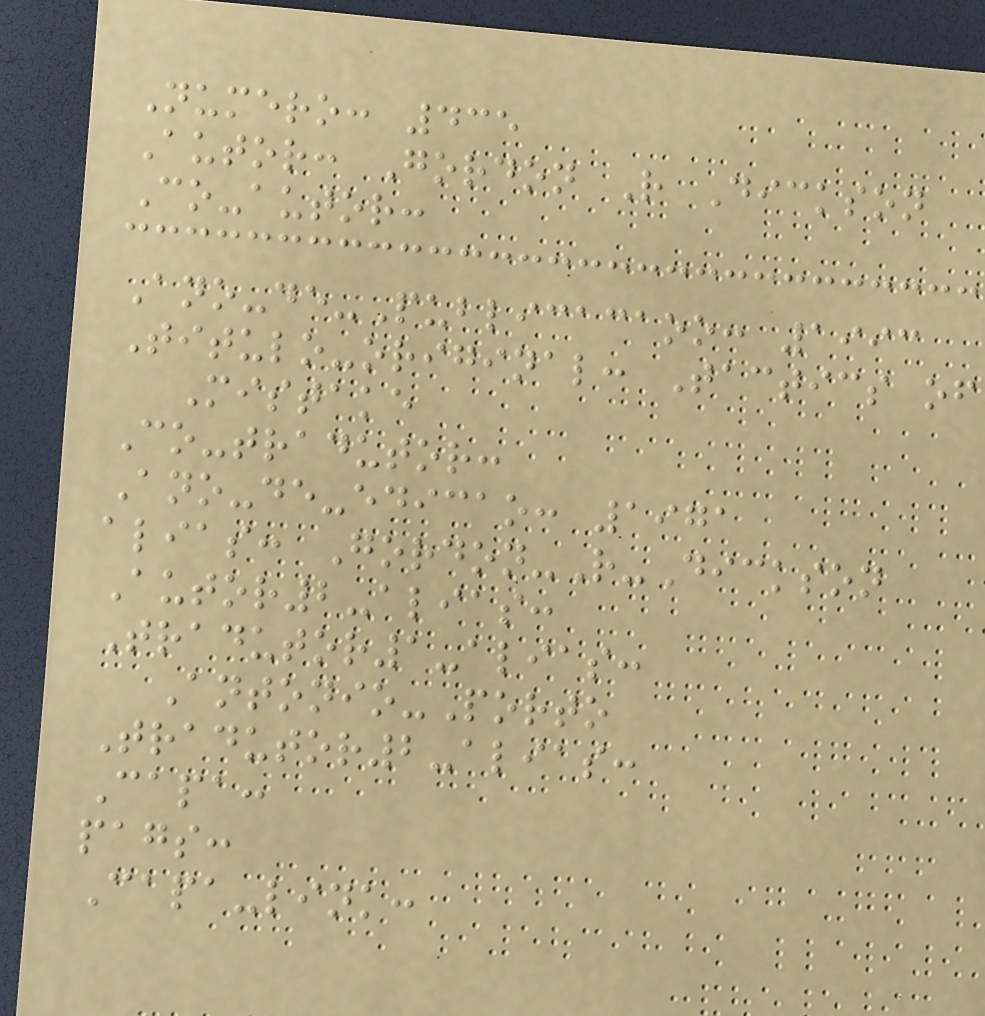Numero: 435
Autor: Gordon R Dickson
Co-autor:
Ano-de-Publicacaoo: 1993
Titulo-original: Tactics of
Mistake
Co-tradutor:
Ano-de-edicao: 1971
alias: Gordon-R-Dickson
Autor2-alias:
Tradutor1-alias:
Antonio-Porto
Tradutor2-alias:
Capa:
pags:
Capa-link:
